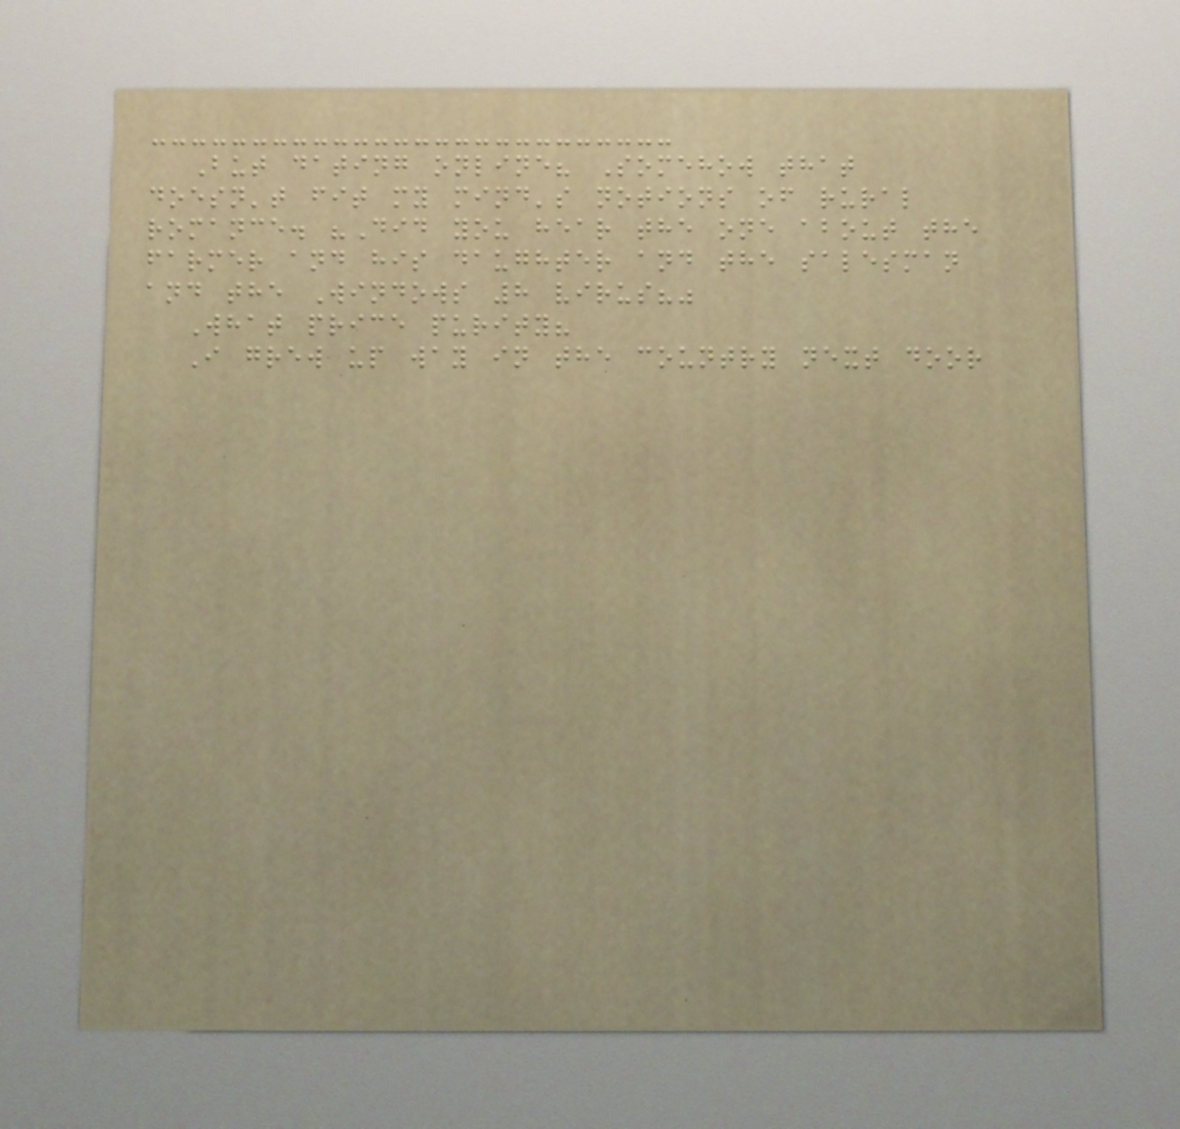But dating online? Somehow that
doesn't fit my mind's notions of rural
romance. "Did you hear the one about the
farmer and his daughter and the salesman
and the Windows 8 virus?"
What price purity?
I grew up way in the country next door
